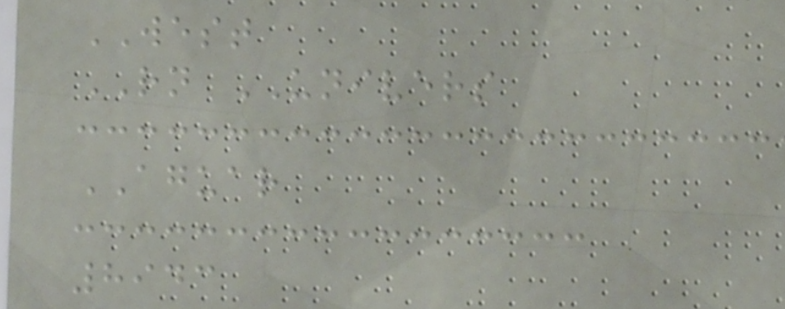WEST
RN UNIVERS
AGUAR
8943
